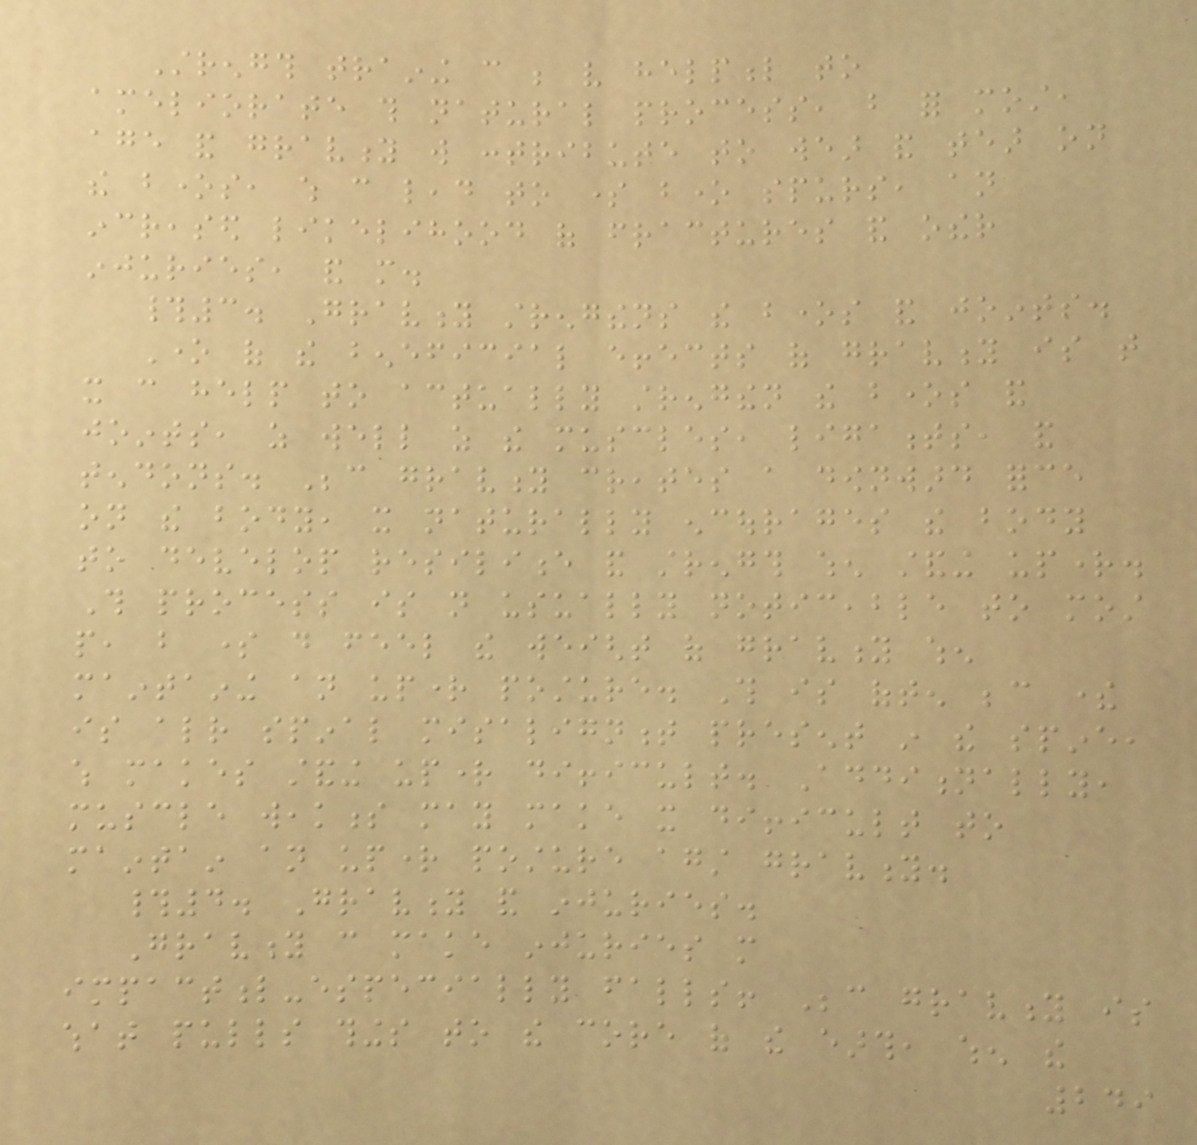Strength training can be very helpful to
ameliorate this natural process, but for most,
age and gravity will contribute to wear and tear on
the bones, which can lead to some bone spurs, an
increased likelihood of fractures and other
injuries, and more.
#3. Gravity strengthens the bones and joints.
One of the beneficial effects of gravity is that
it can help to actually strengthen the bones and
joints, as well as the muscles, ligaments, and
tendons. Because gravity creates a downward force
on the body, it naturally encourages the body
to develop resilience and strength when standing upright.
This process is not usually noticeable to most
people, but some do feel the weight of gravity when
maintaining an upright posture. This is often because there
is already spinal misalignment present in the spine,
which makes standing upright difficult. Additionally,
muscle weakness may make it difficult to
maintain an upright posture against gravity.
#4. Gravity and injuries.
Gravity can make injuries more
impactful-especially falls! Because gravity is
what pulls things to the core of the earth, when the
249
